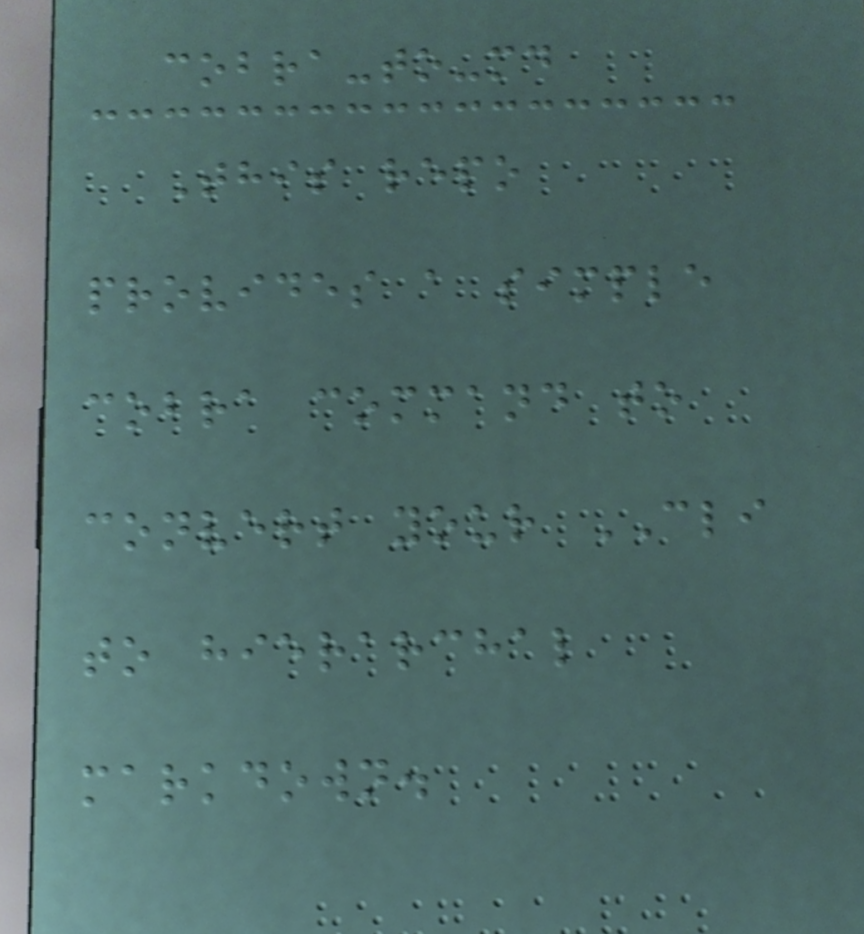cobra-to-md
This repo
provides a simple
cobra command to
convert your CLI
to hierarchal
markdown.
